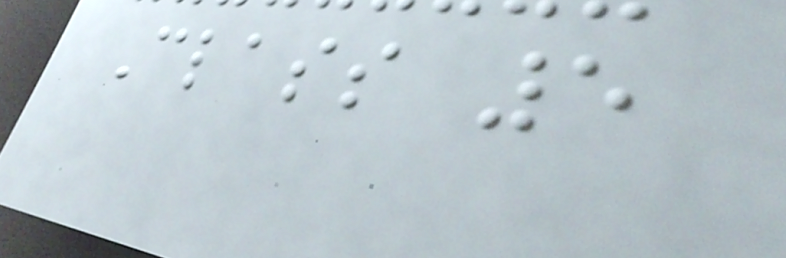Class 5
